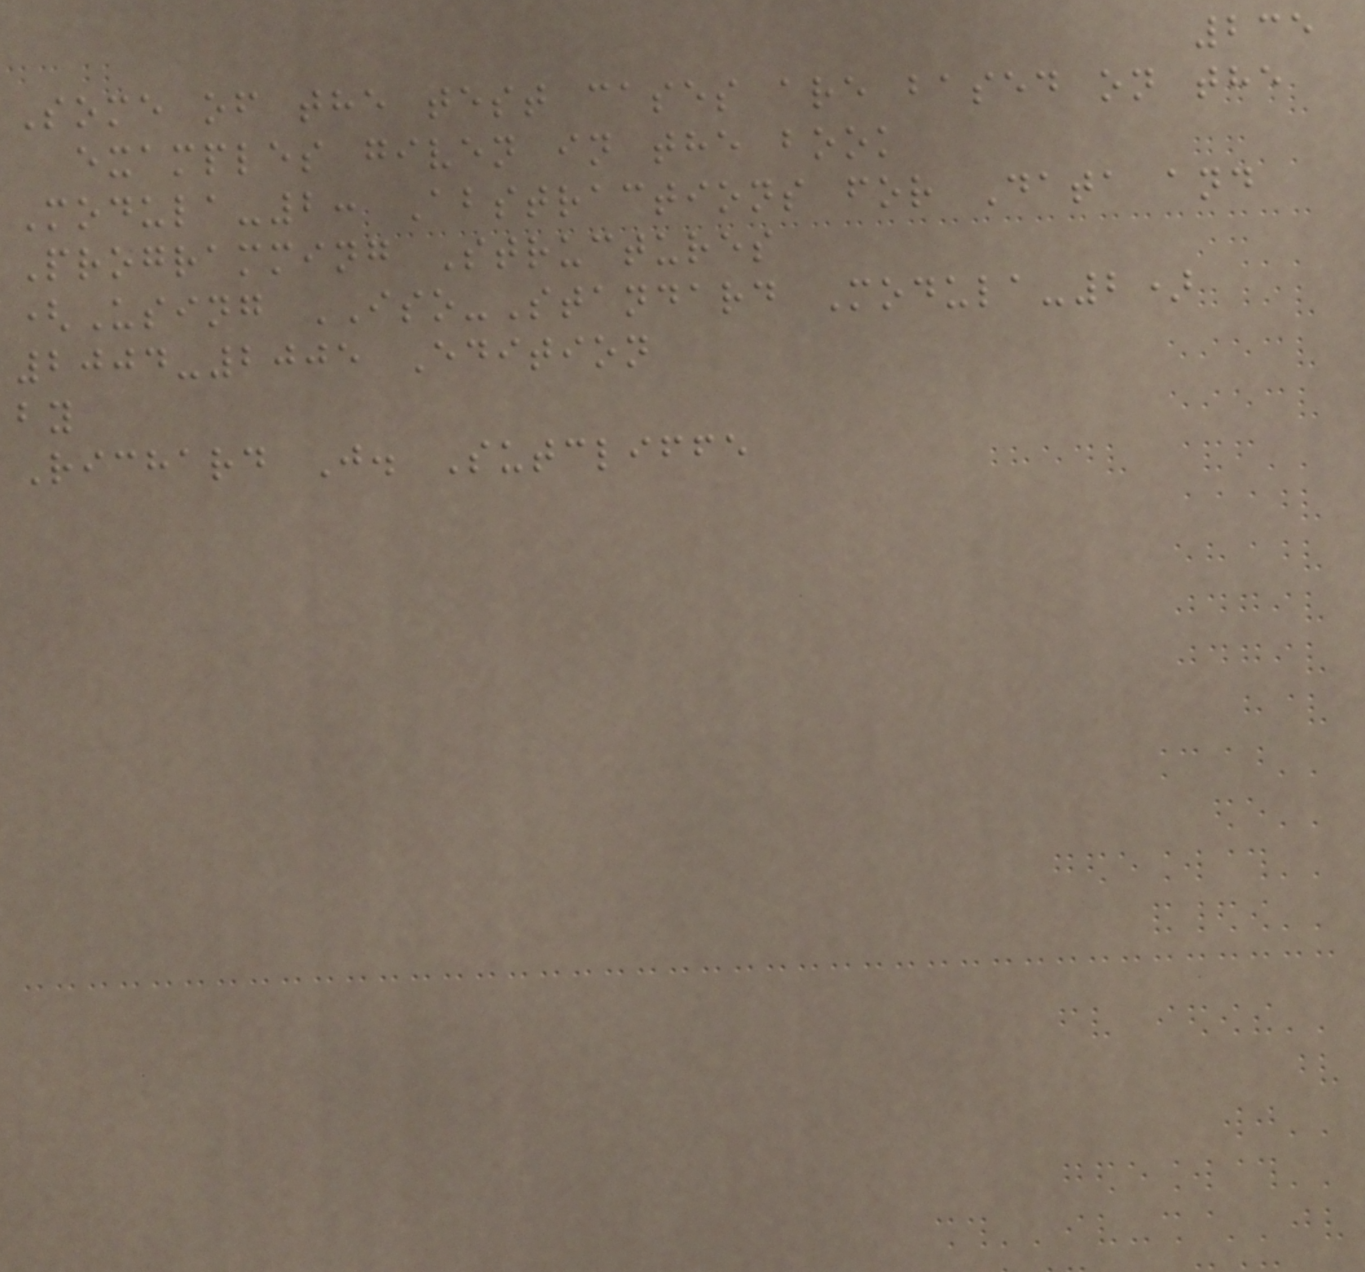235
Some of the test cases are based on the
examples given in the book
Modula-2: Abstractions for Data and
Programming Structures
(Using ISO-Standard Modula-2)
2004-2005 Edition
by
Richard J. Sutcliffe
